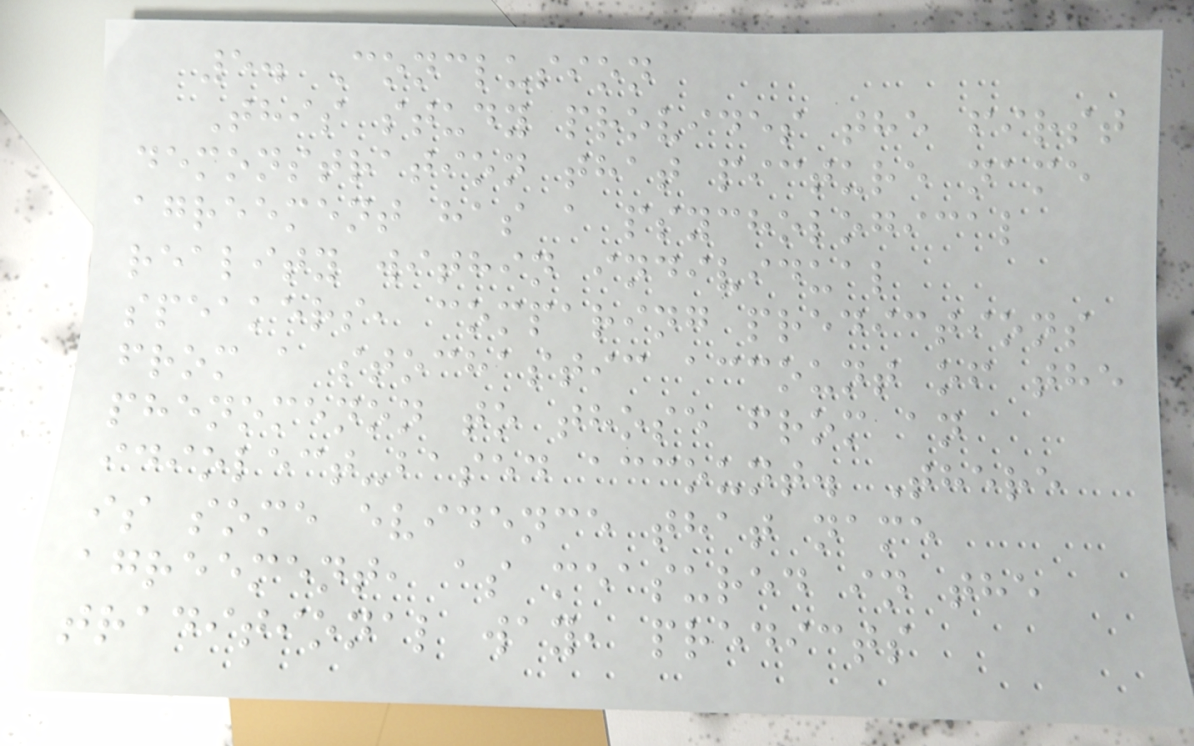5. Conclusion
This study provides the first
demonstration that picture name
agreement has a psychological
reality within individual
speakers, comparing predictions
from a stochastic account of the
phenomenon to those from an
idiolect-based account. There
is some evidence that name
agreement, as measured in the
traditional way, predicts
